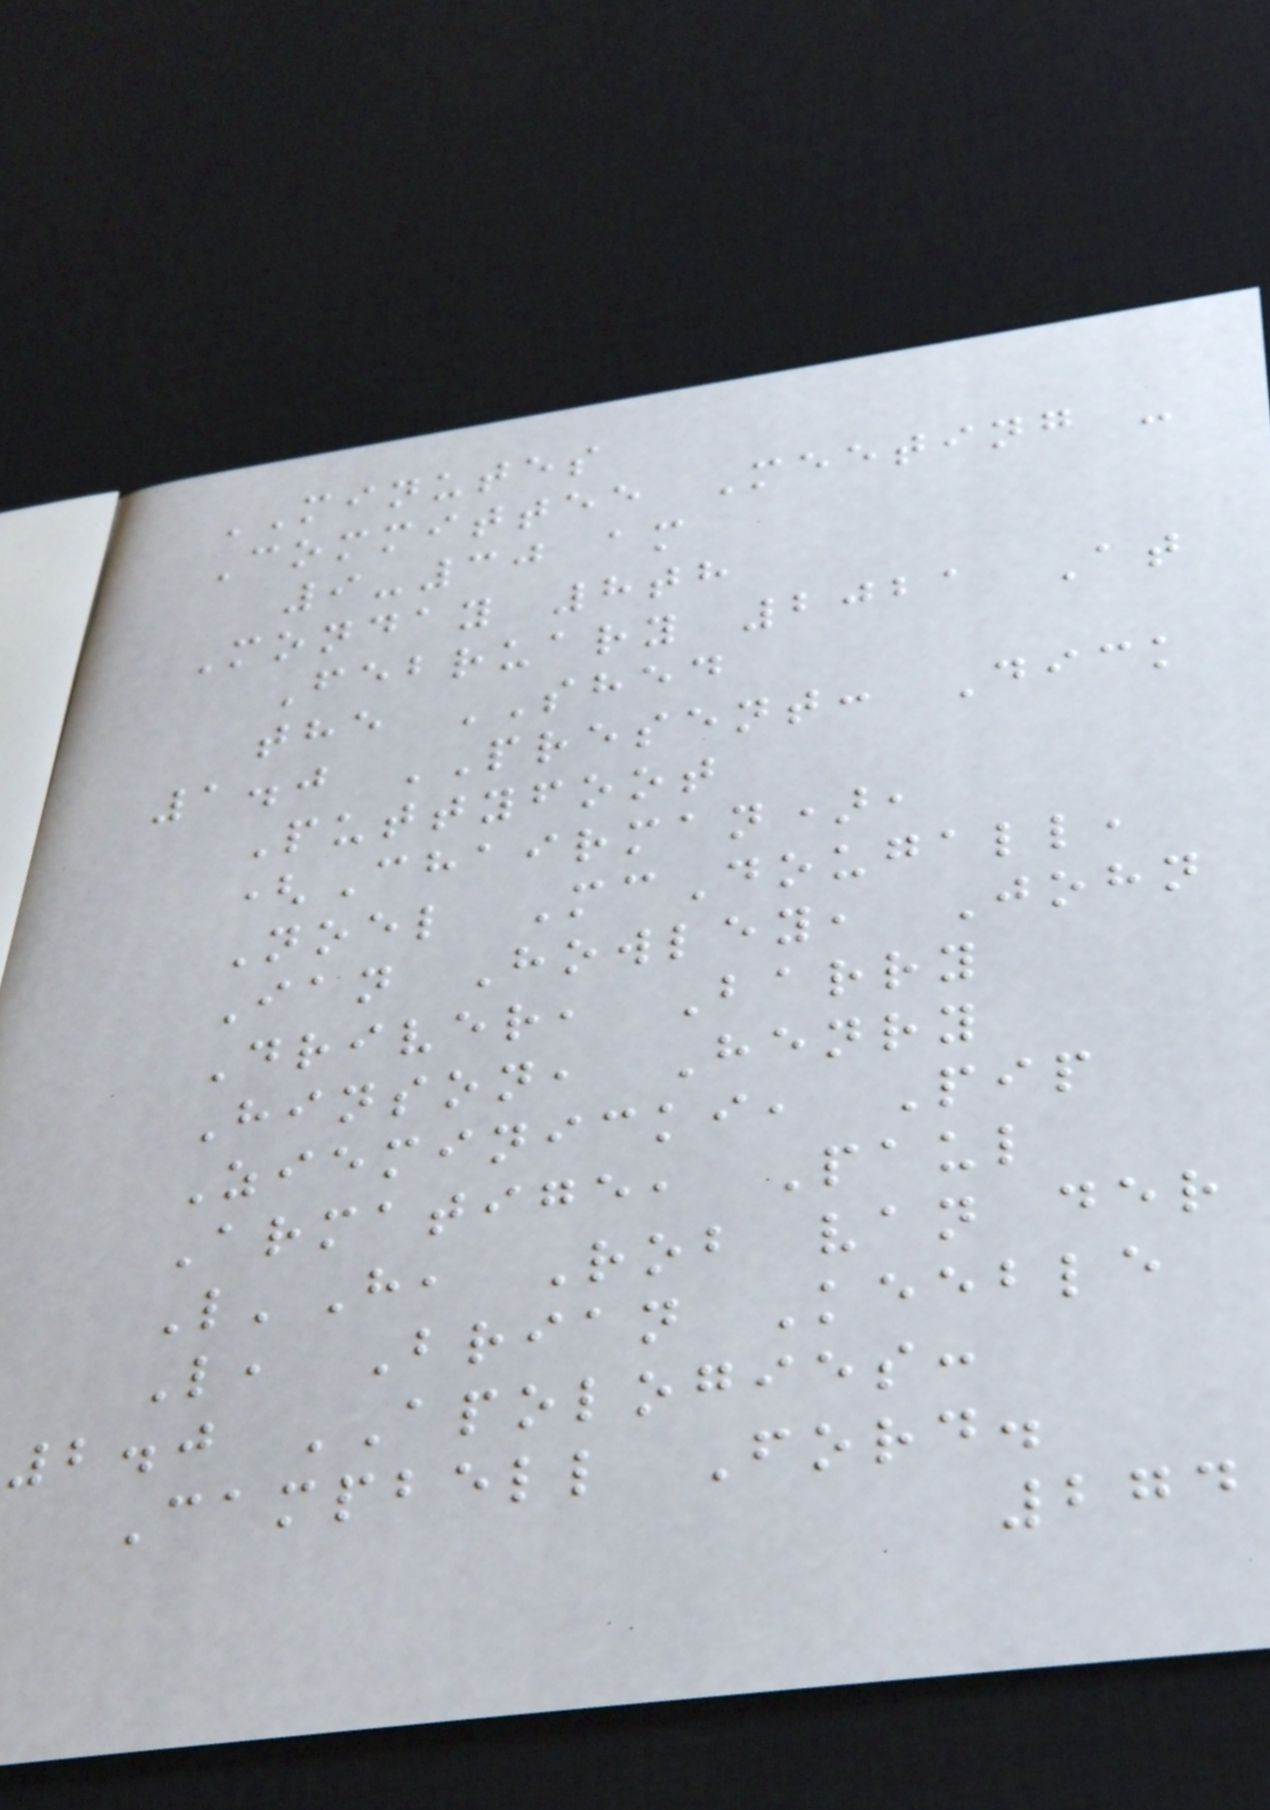MINUTES
Committee Meeting -
9-30 am
Monday 8th
February 2021 At
the SHED
1.0 PRESENT: Dick
Puttyfoot
(Chairman),
Noel McDougall,
Ian Howley, John
Driver, Barry
Hinson, Henry
Zieminicki, Pip
Armatige, Paul
L'H, Rob van der
L, Brian Keeble
2.0 APOLOGIES:
Campbell Ford.
274
